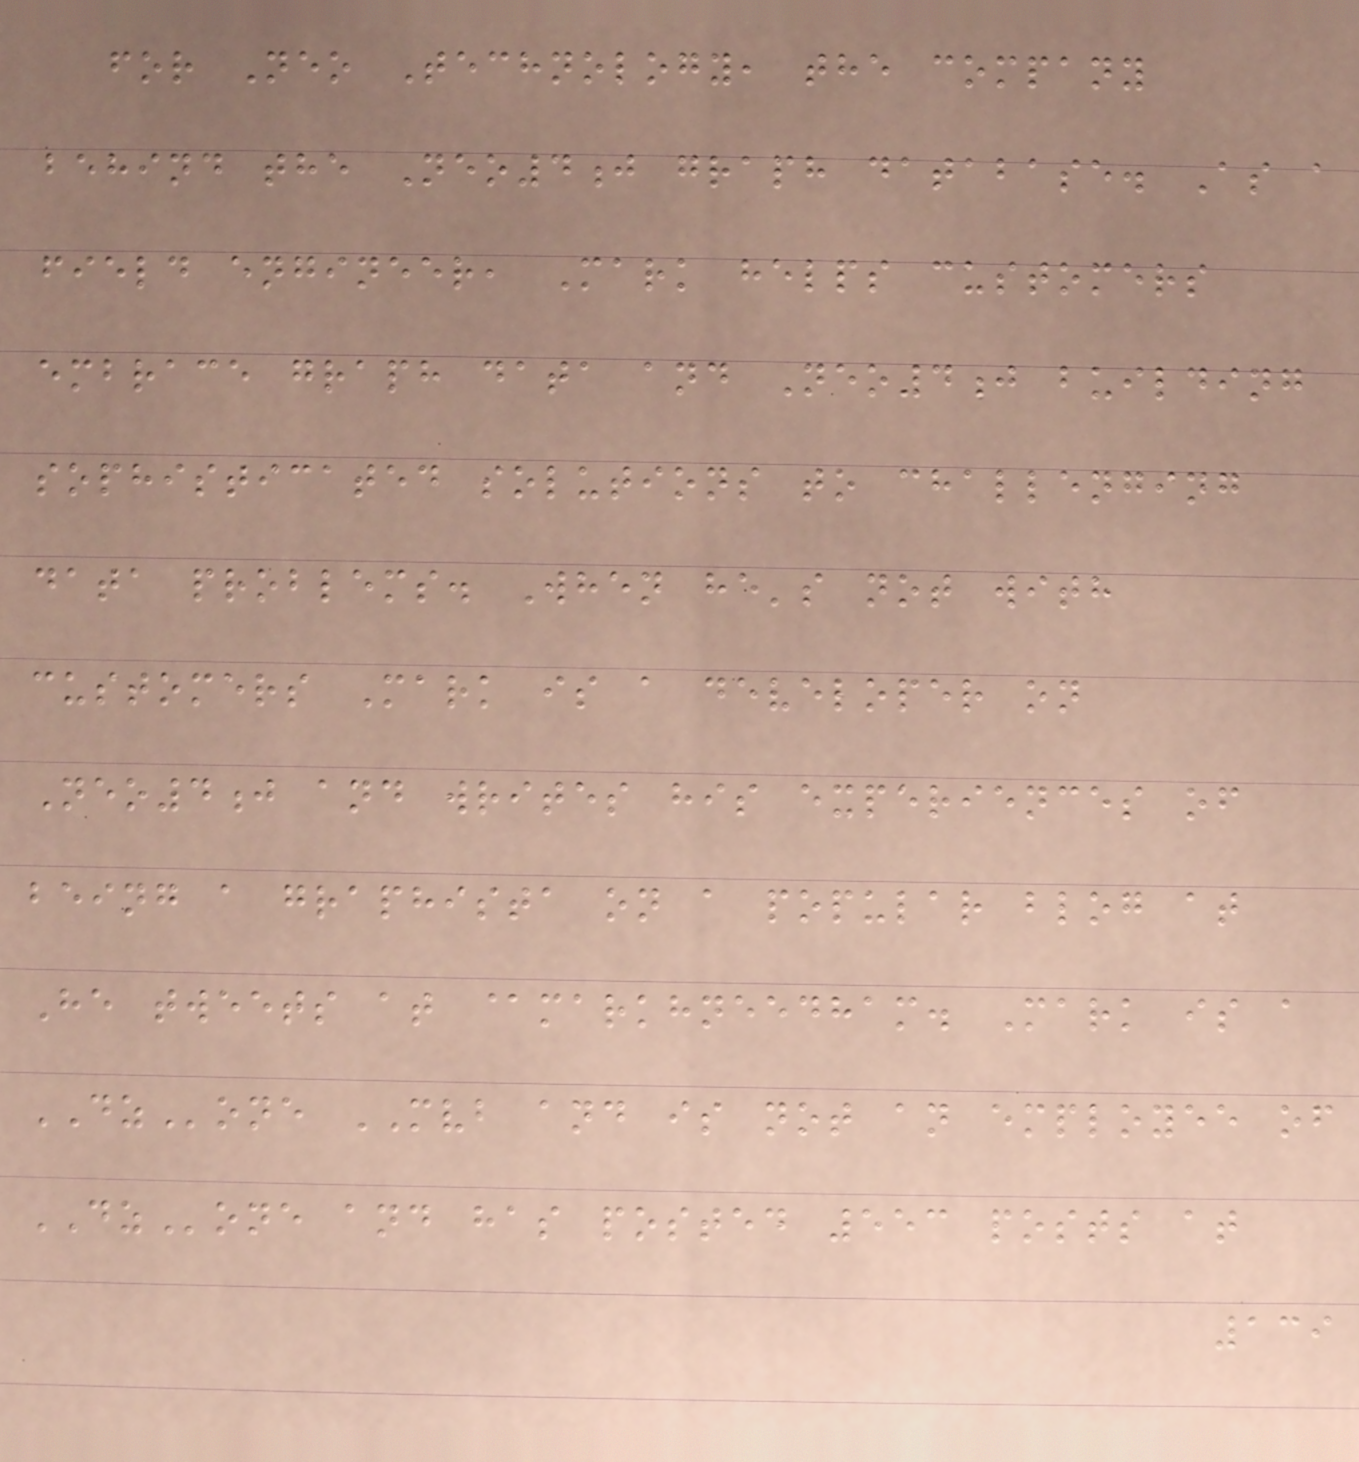for Neo Technology, the company
behind the Neo4j graph database. As a
field engineer, Mark helps customers
embrace graph data and Neo4j building
sophisticated solutions to challenging
data problems. When he's not with
customers Mark is a developer on
Neo4j and writes his experiences of
being a graphista on a popular blog at
He tweets at @markhneedham. Mark is a
DZone MVB and is not an employee of
DZone and has posted 553 posts at
139
